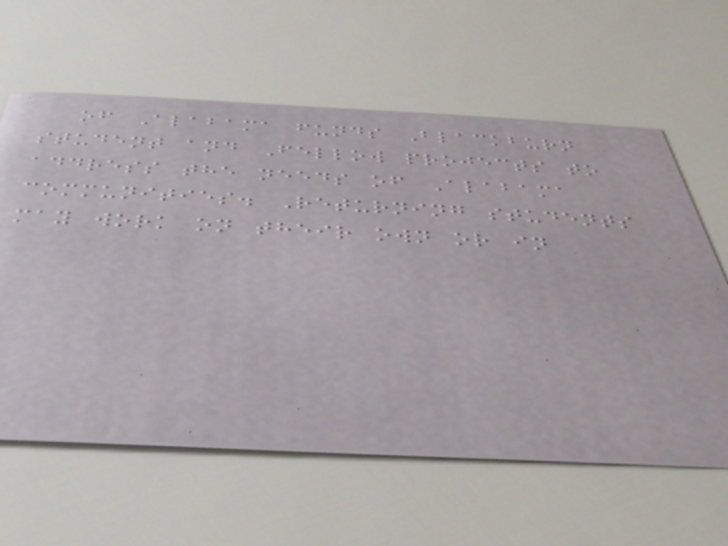of Alabama funds Blackburn
student and Fellow projects to
address the needs of Alabama
communities. Returning students
may work on their own or in
